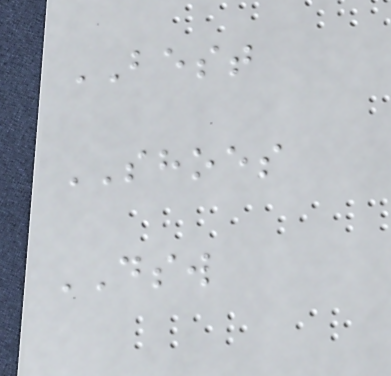BEST
SHOES
DSW
